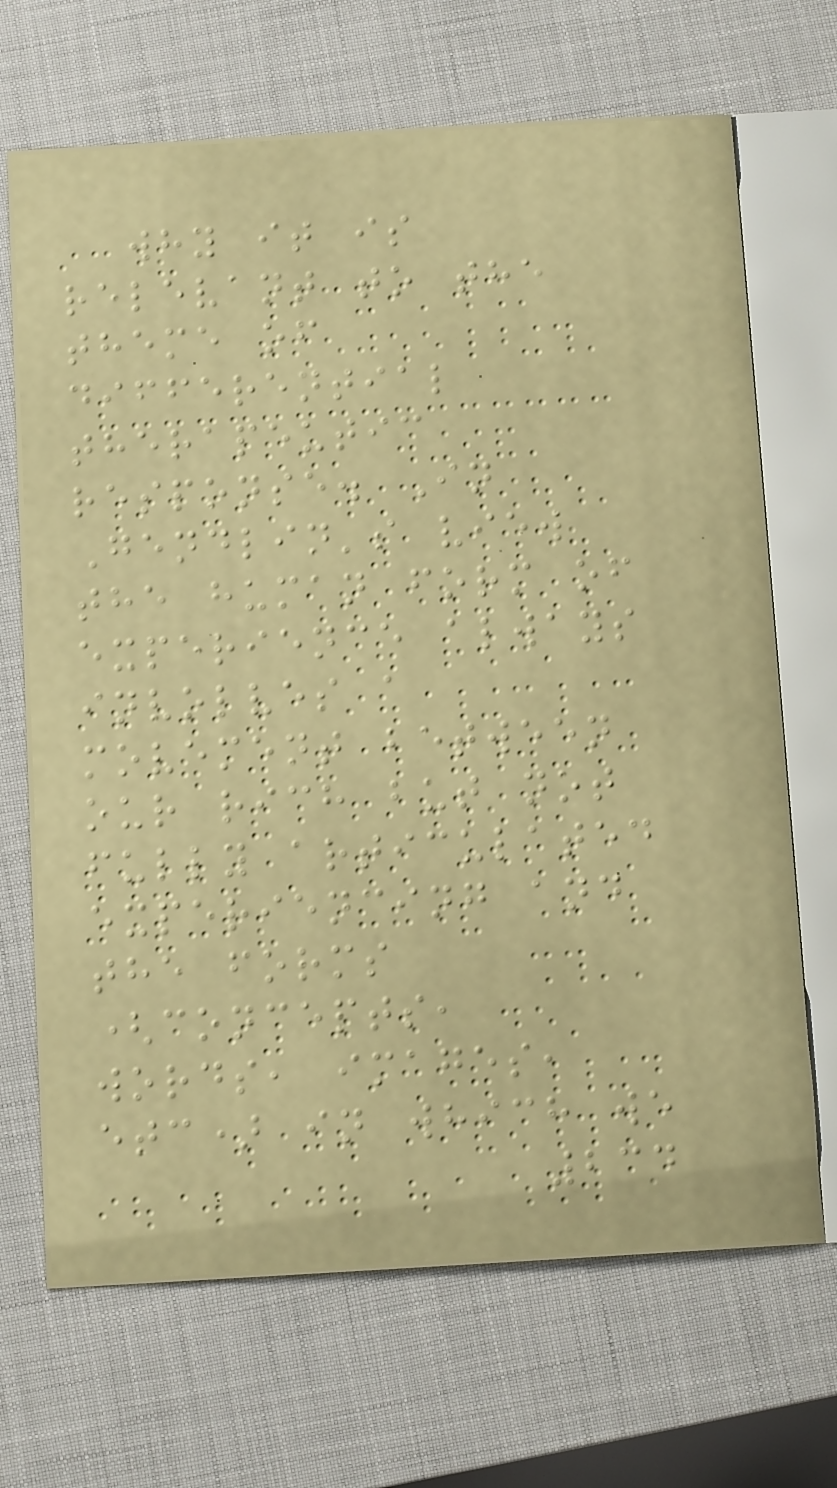why it is
relevant to the
theme of
differential
therapeutic
response. In
Gendlin's view
the human form of
experience always
involves a
movement between
our rich but not
fully articulated
experiencing and
the forms
(concepts,
words, images,
etc) in which we
234
